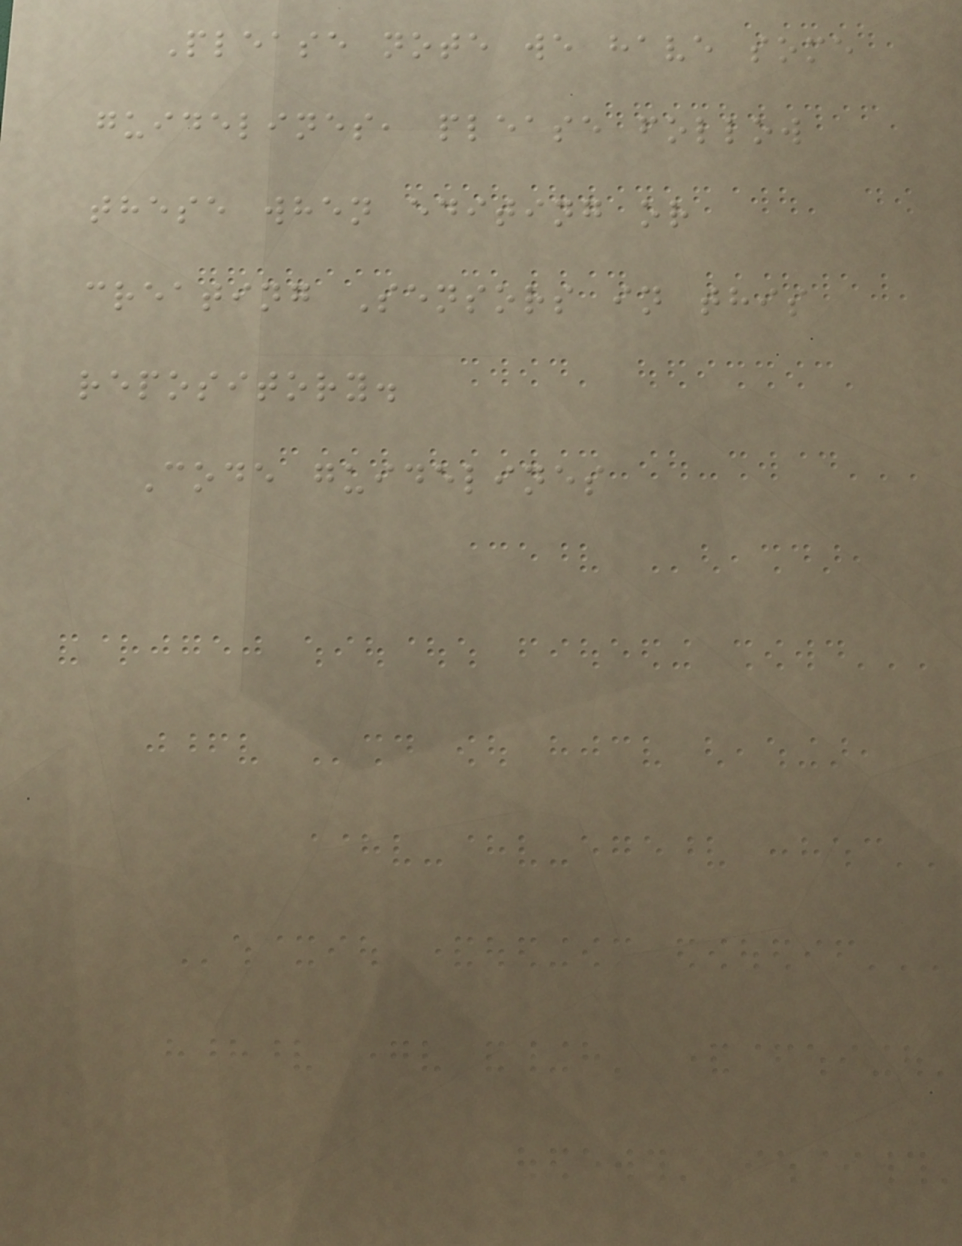Please note we have some
guidelines, please follow
these when editing or
creating Sensors in this
repository.
Code guidelines
